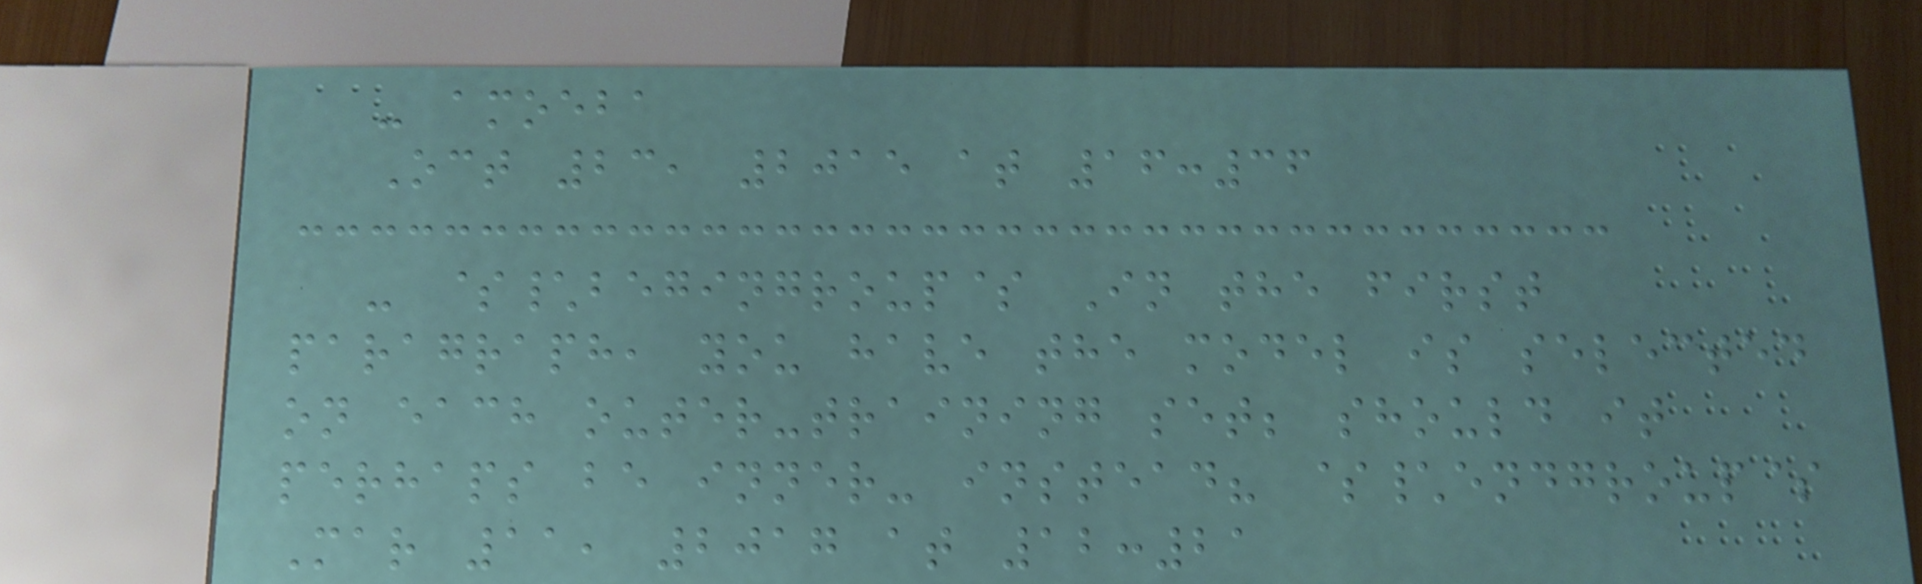- amoeba
Oct 23, 2015 at 16:36
- $\begingroup$ In the first
paragraph, you have the model is selected
on each outer-training set; should it
perhaps be inner- instead? $\endgroup$
Mar 11, 2017 at 12:21
